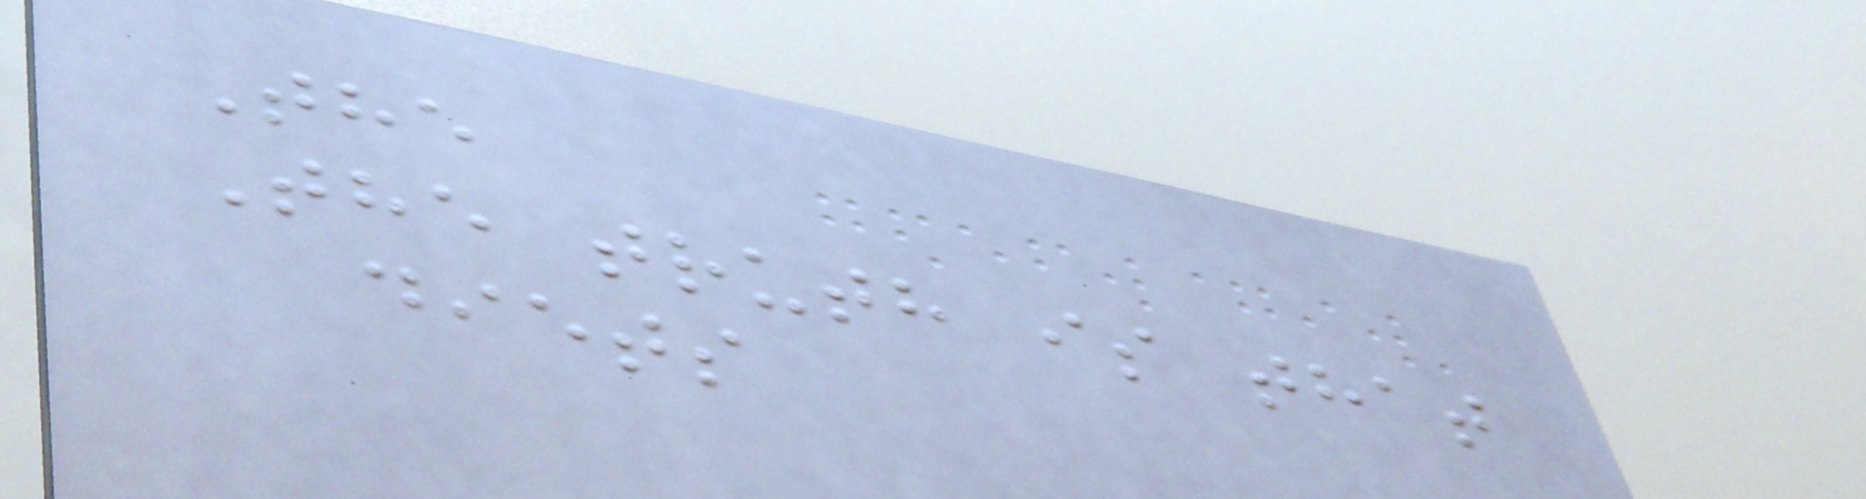The
The truth is that
diets
